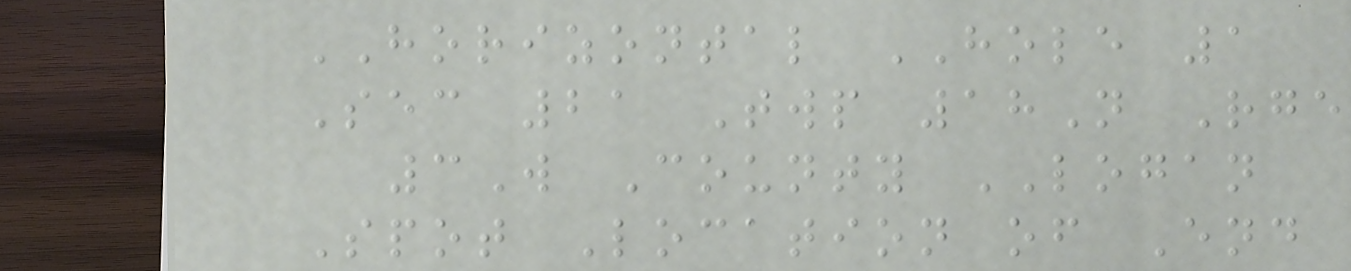HORIZONTAL HOLE 1
Sec 21 Twp 18N Rge
3W County LOGAN
Spot Location of End
